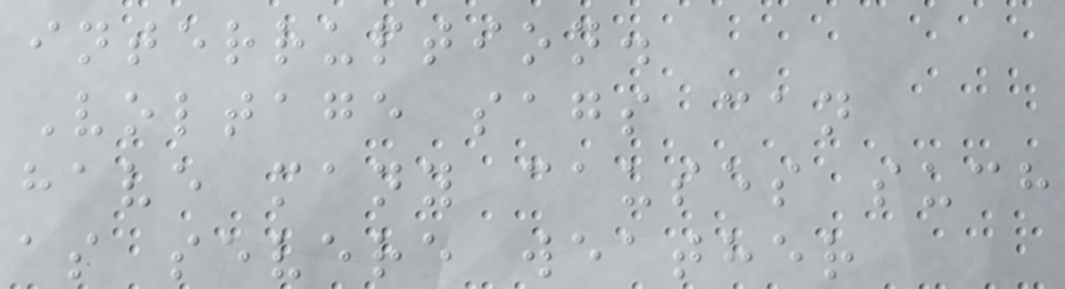interruption.
Voltage sags can
have many causes such
as severe weather
